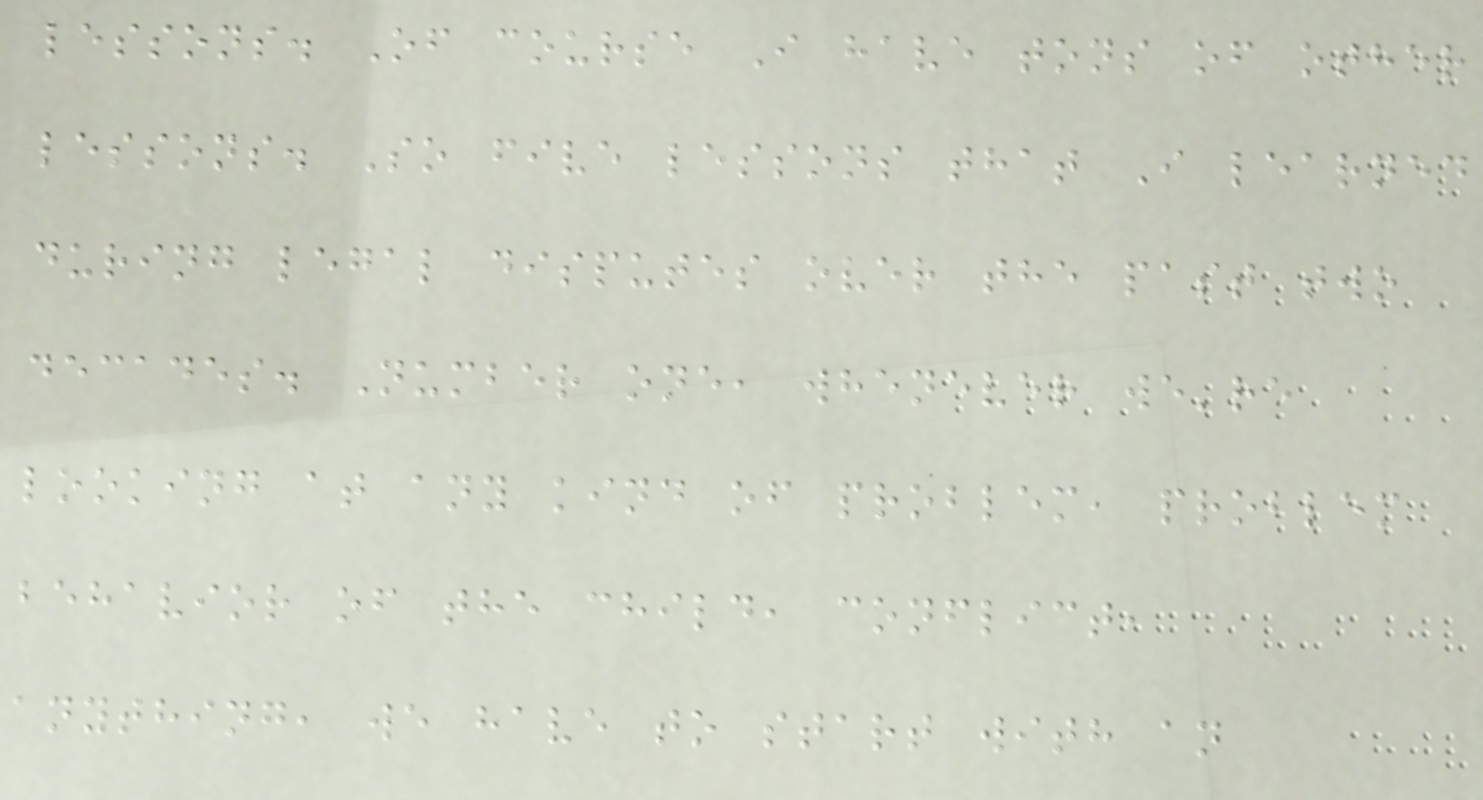lessons. Of course I have tons of other
lessons. So five lessons that I learned
during legal disputes over the past two
decades. Number one, whenever we're
looking at any kind of problem, problem
behavior of the child, conflict,
anything, we have to start with an
